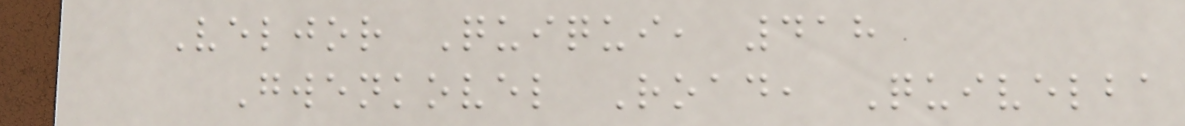Veljor Quiqui, 418
Gwenkovel Road, Quivelba
